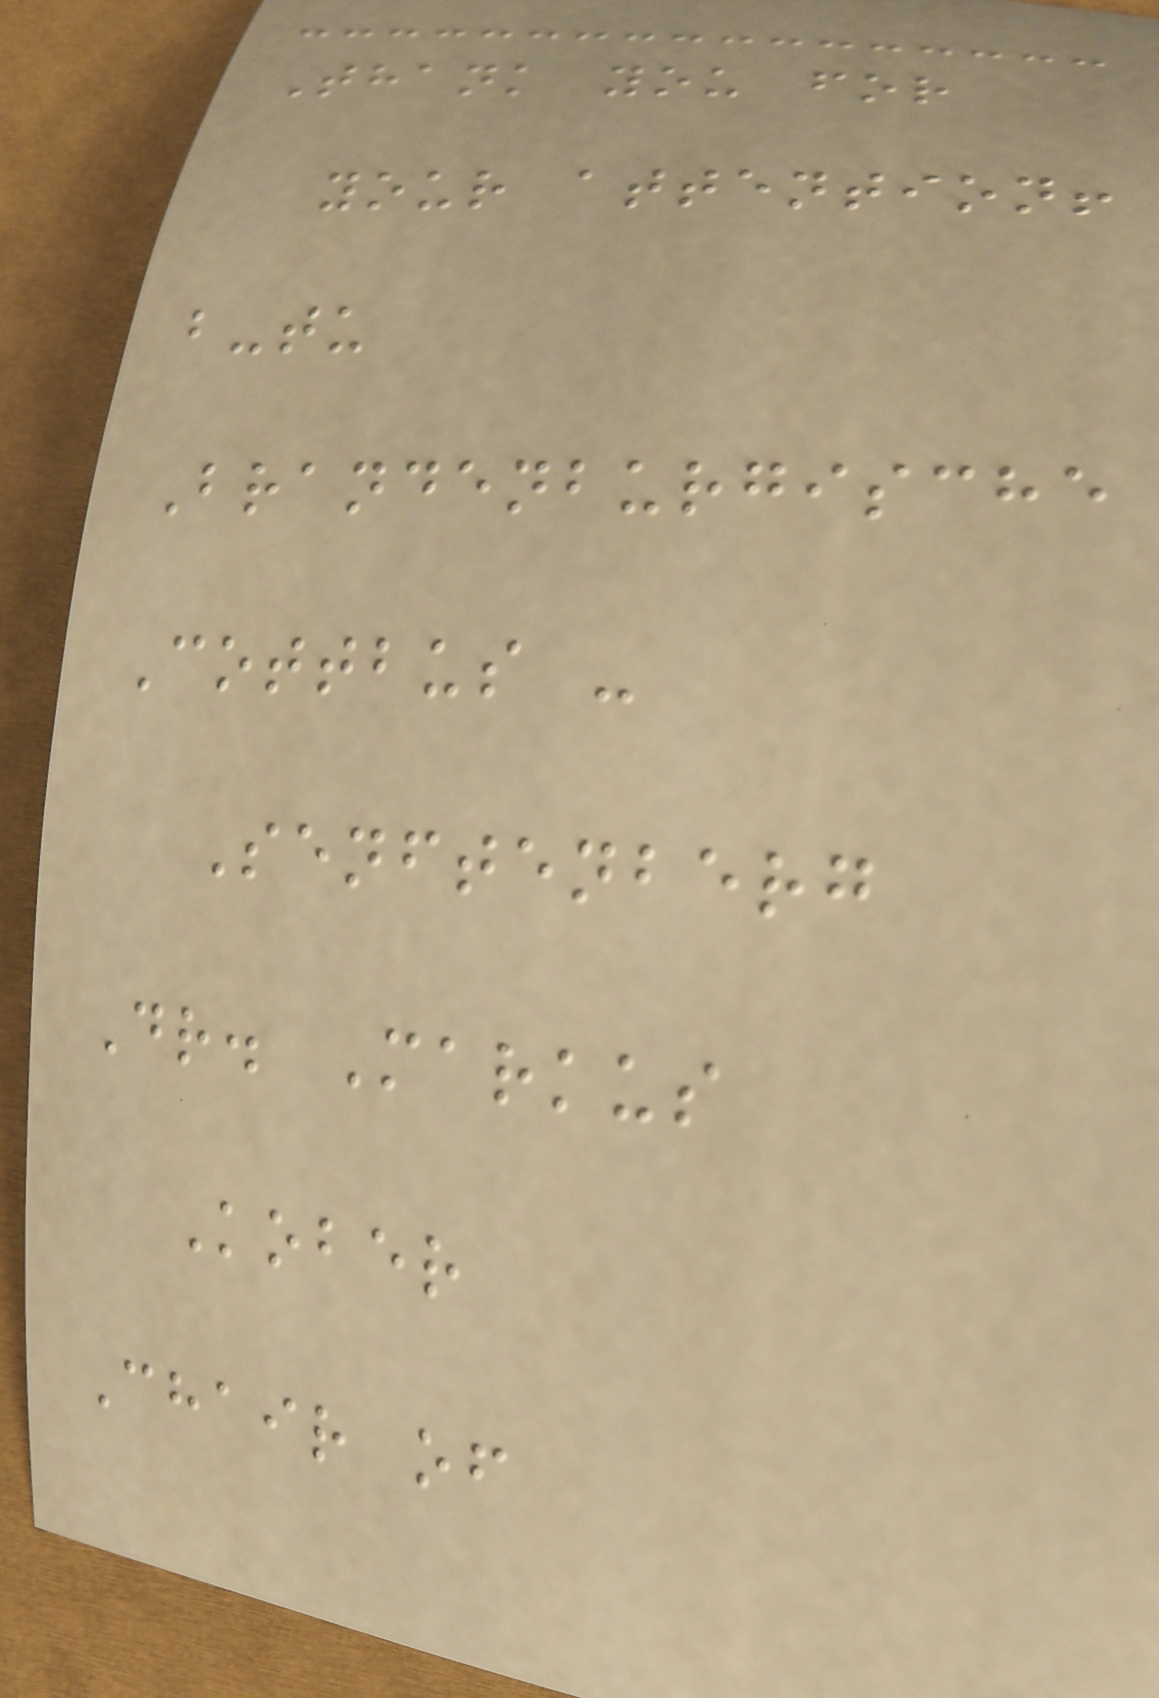Thank you for
your attention!
b-tu
Brandenburgische
Cottbus -
Senftenberg
Dr. Markus
Kober
Chair of
